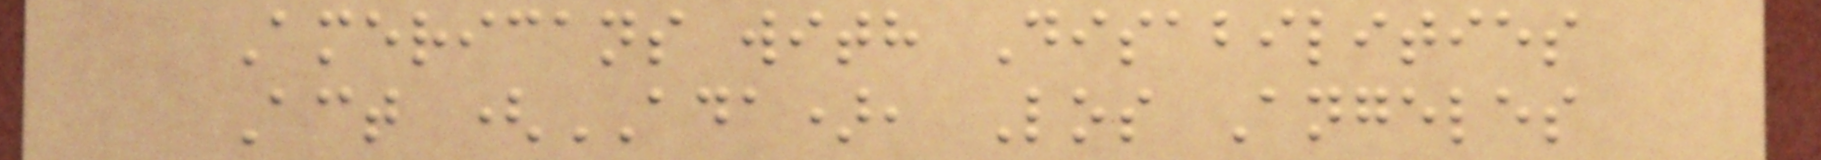Americans with Disabilities
Act (ADA), Los Angeles
